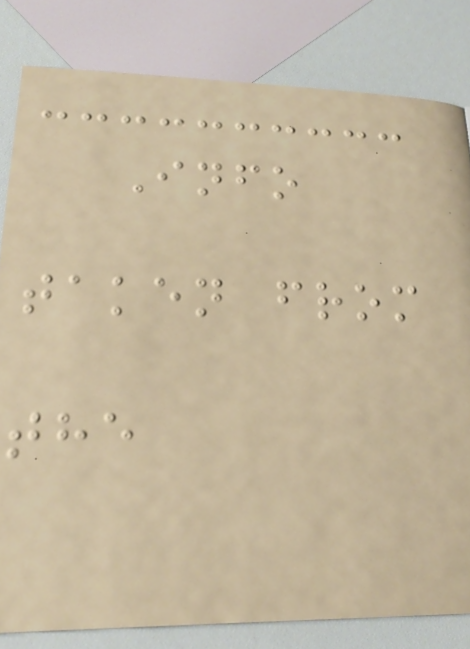Info
taken from
the
